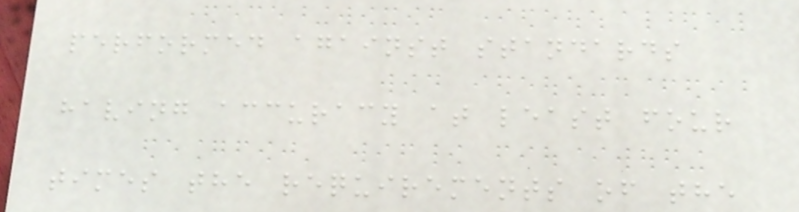performed against standards
having accuracy at least four
times the requirements of the
